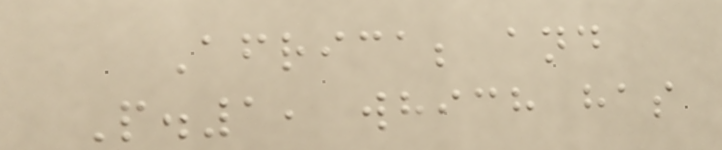Africa; and
P.1, which has
